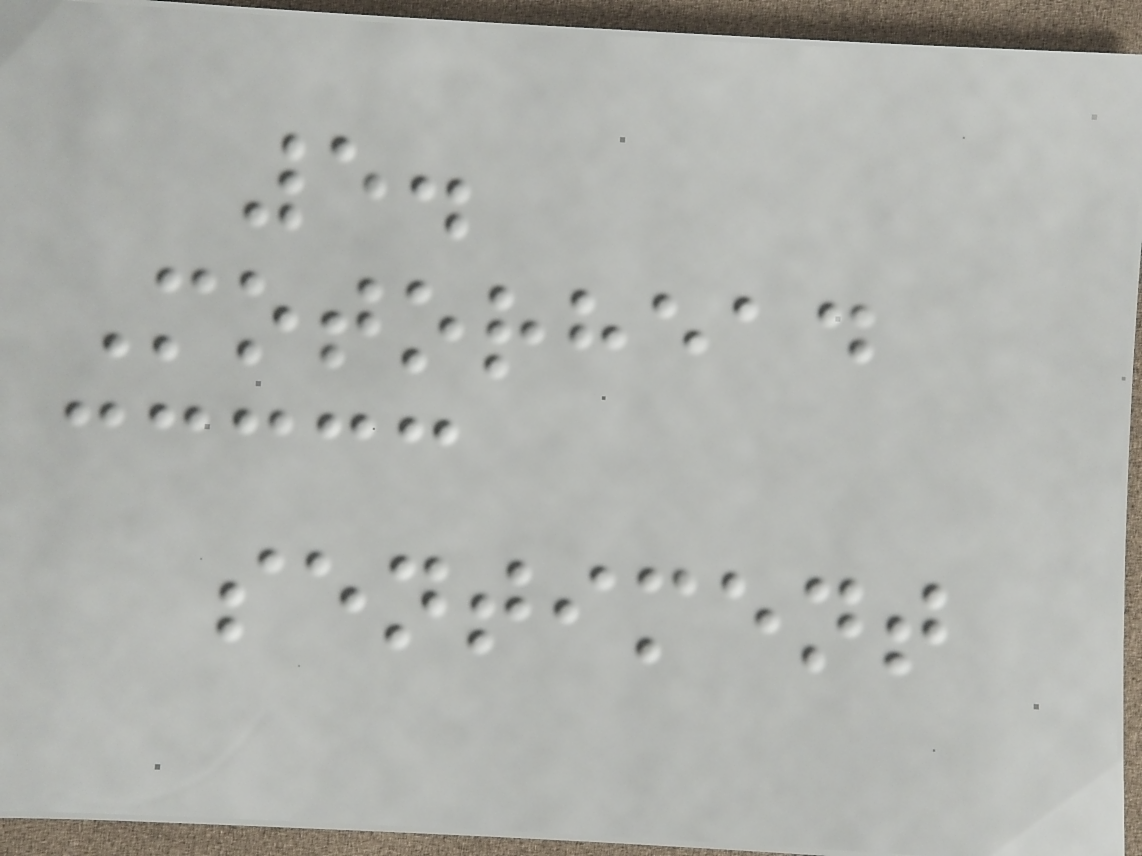5.
Motorhead
sentiment
